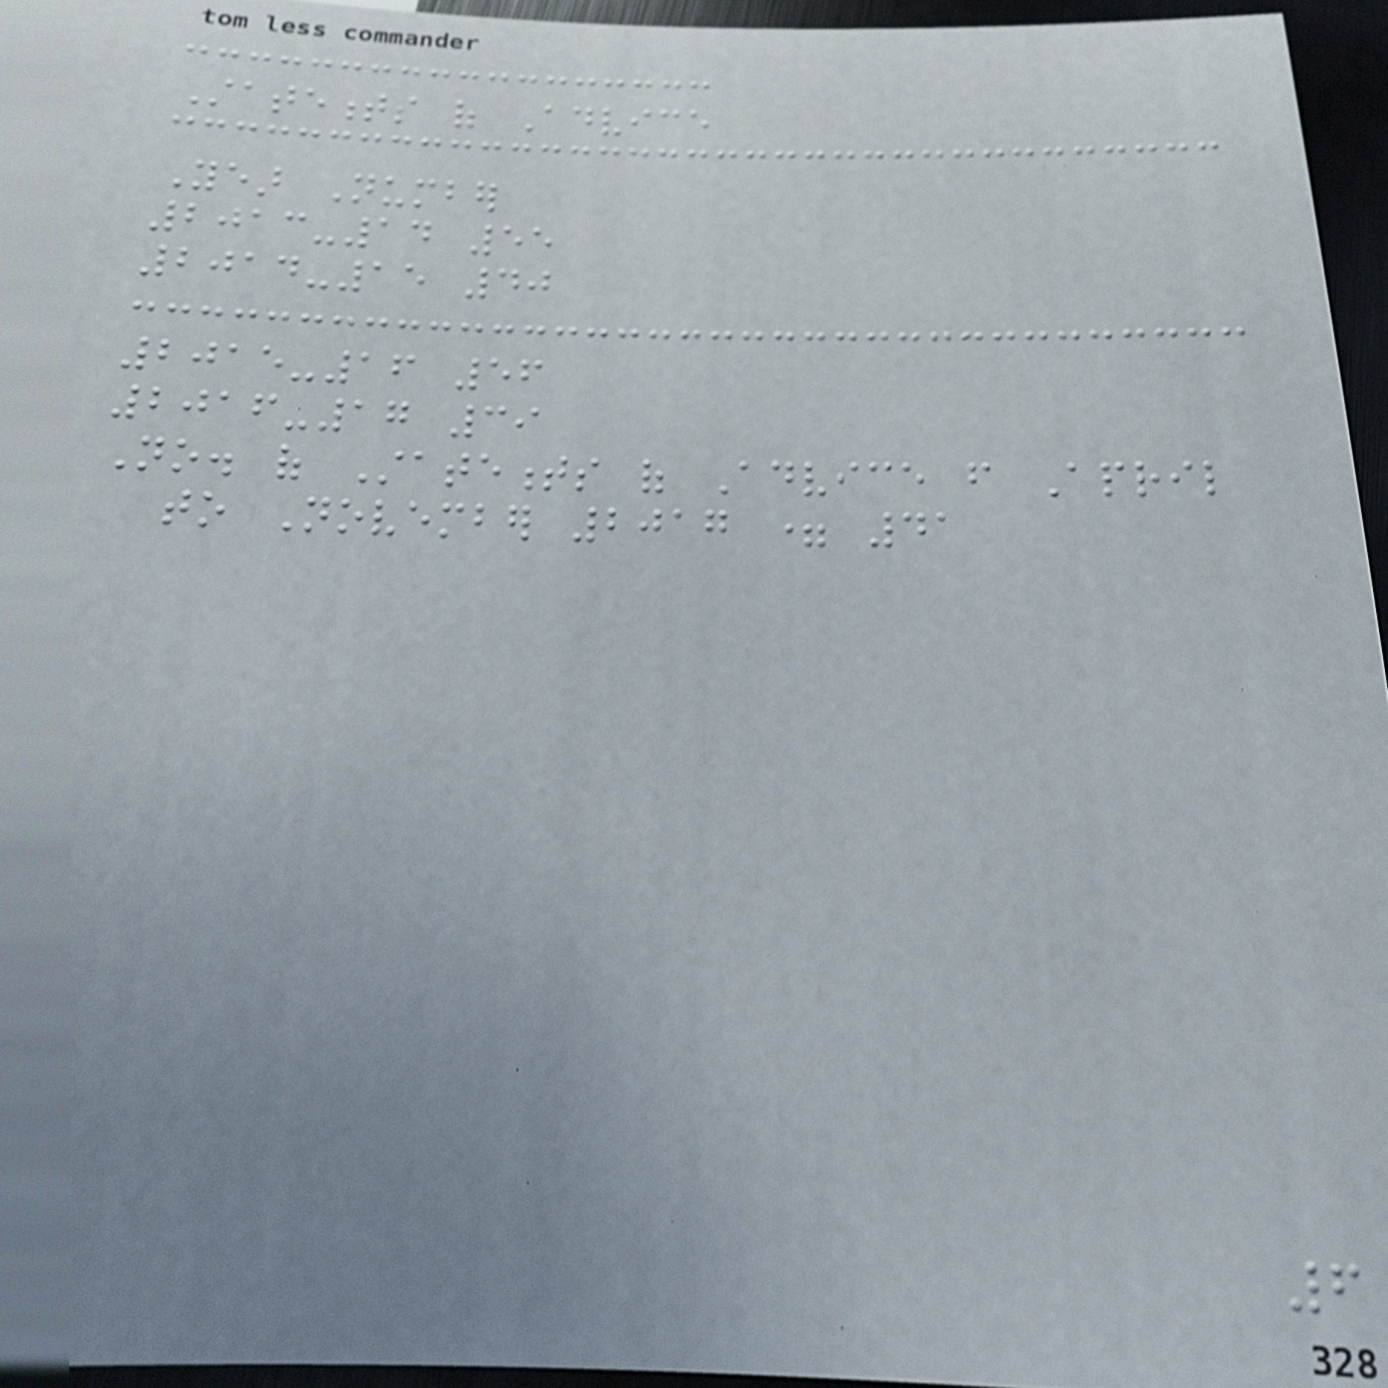Statements of Advice
Year Number
2013-14 55
2014-15 40
2015-16 56
2016-17 39
No. of Statements of Advice from April
to November 2017 = 41
6
